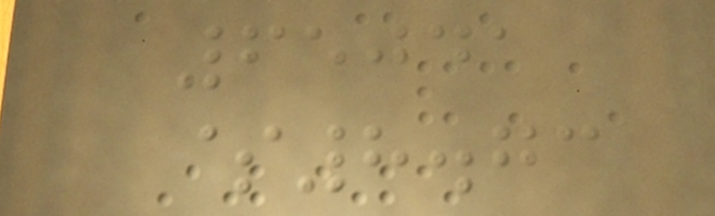65041
$8.73
